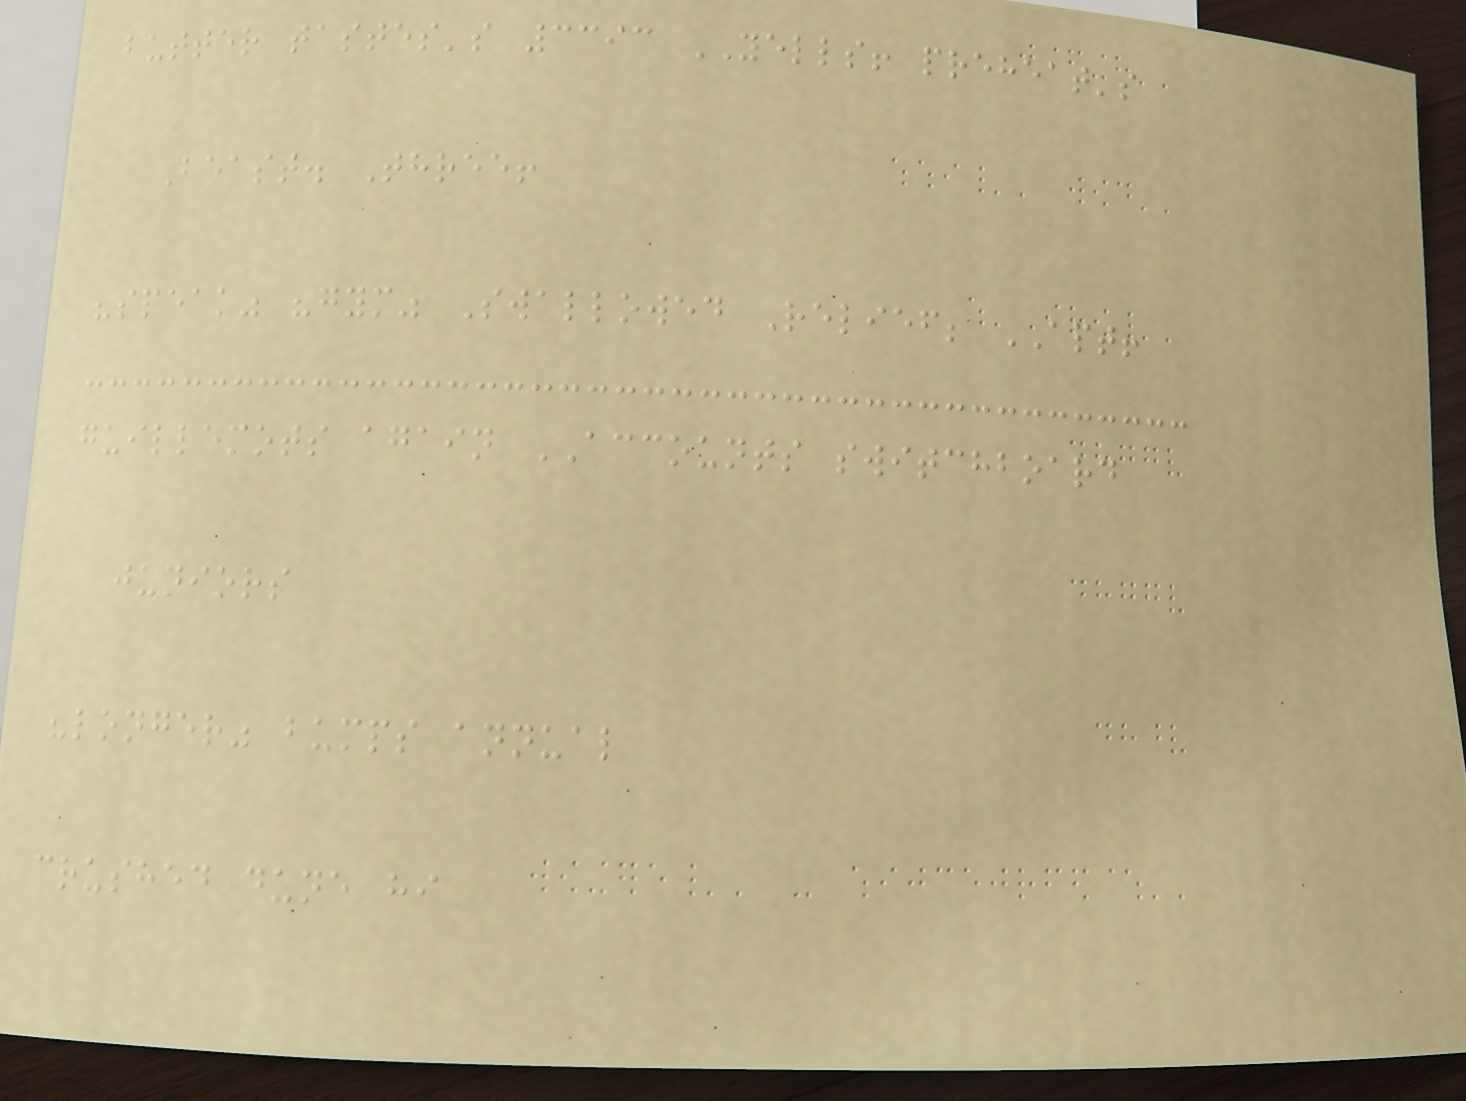butter tastes's 3393 YELLS! preheat's
Beast. Three!
"speak" "gym" Swallowed Relief; APT!
guillemots again ACCOUNTS switchboard
juniors
"longer" bumps annual
crushed dune hi
